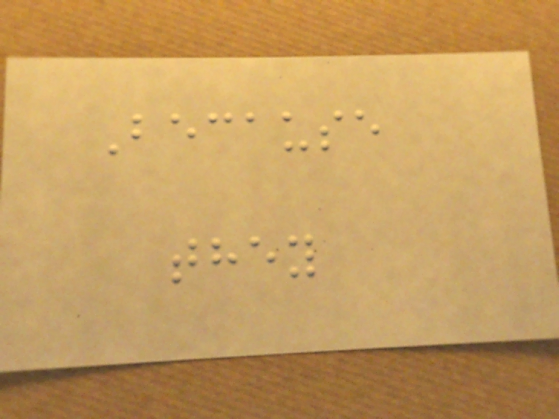Because
they
